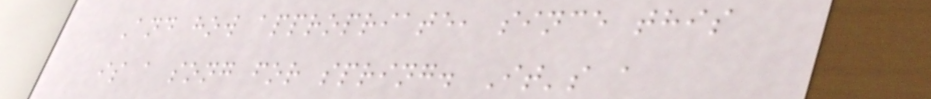And how appropriate, since this
is a song for spring. It's a
